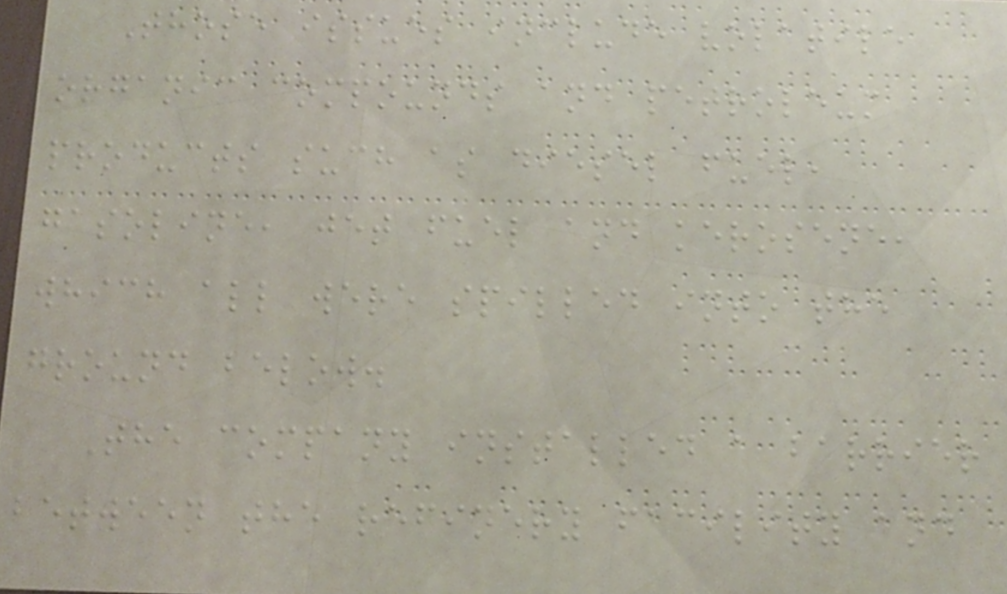Those issues include volatile
organic compounds and petroleum
products such as diesel fuel,
gasoline, jet fuel and kerosene,
which all were spilled into the
ground below.
The company installed a barrier
between the refinery facility and
